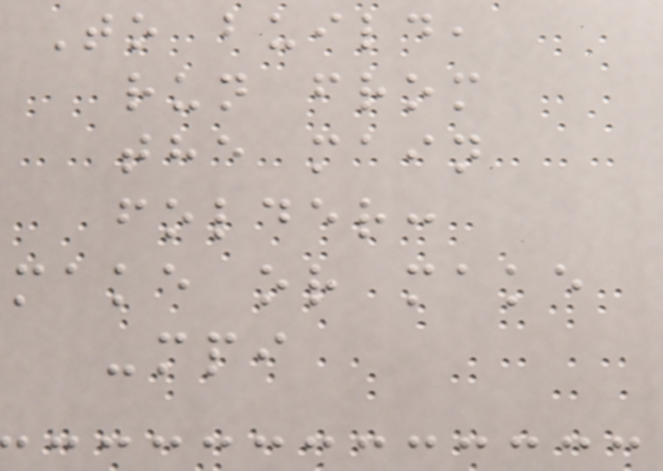To build,
run from
the main
folder:
make or make
-mpi
